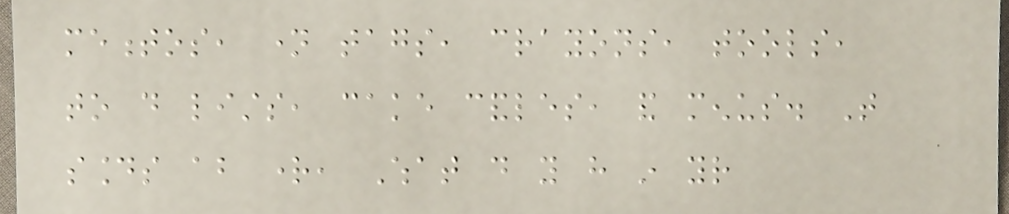mementos, name tags, crayons, tools,
to do lists, cake candles, and menus. That
sounds about right, What do you have in your
